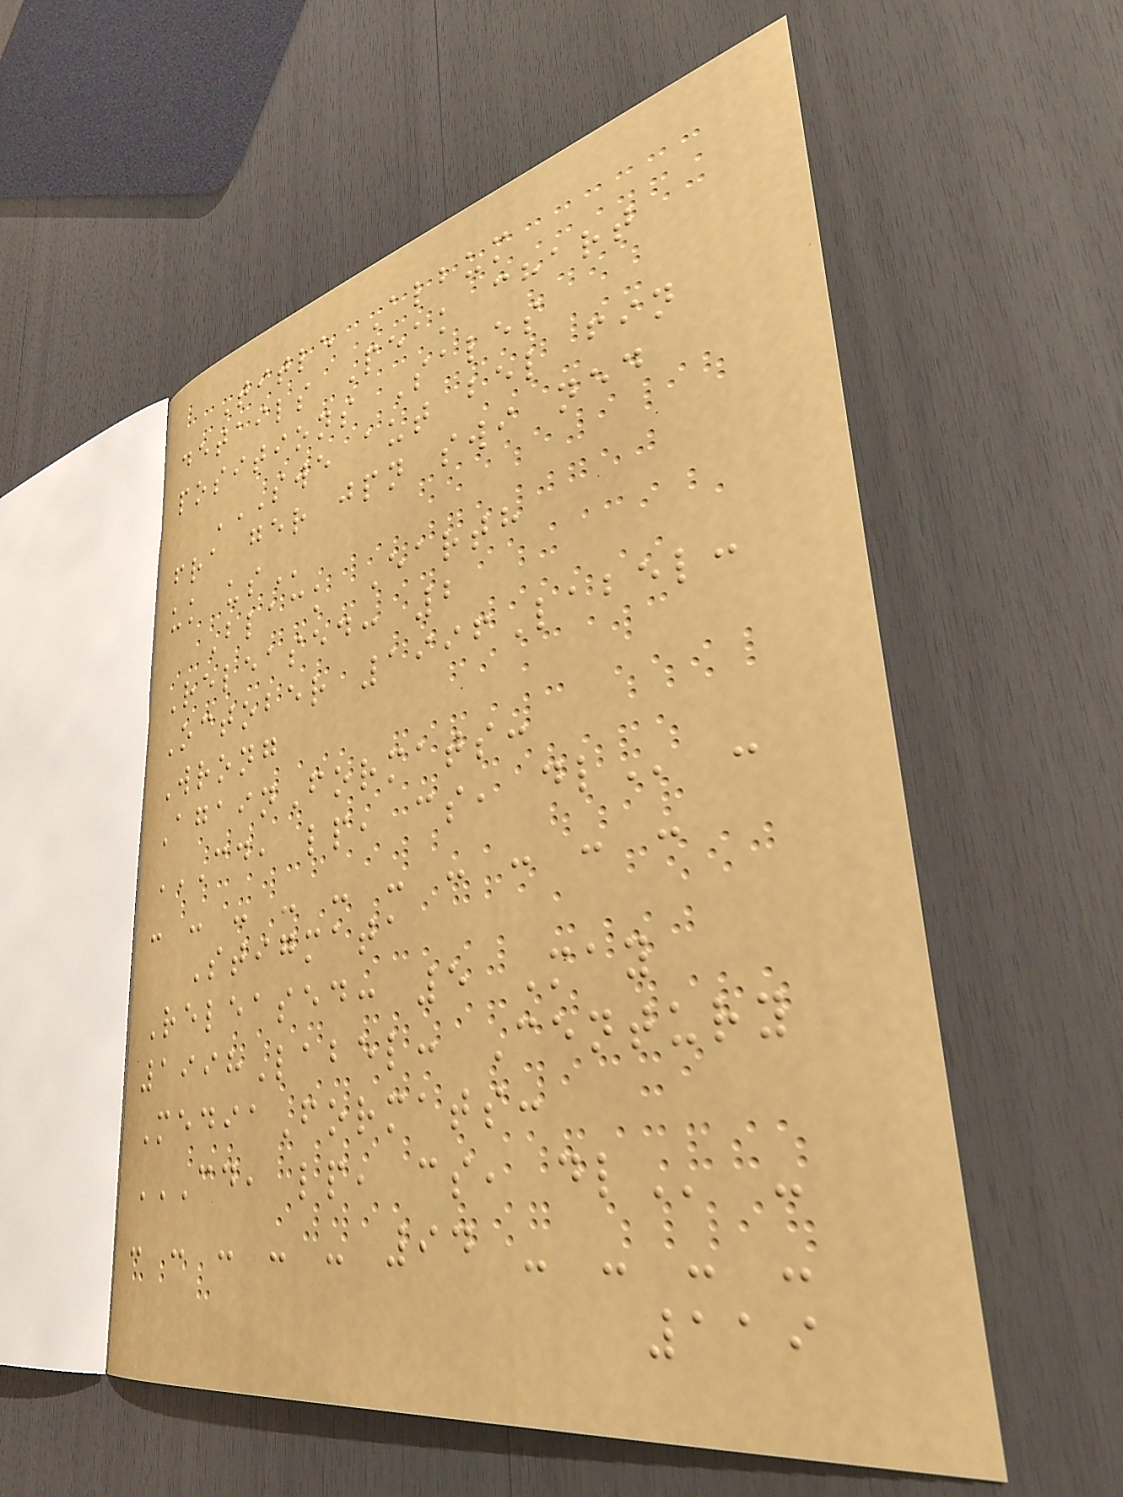Title Album
details Peak chart
positions Sales
SWE AUT BEL FIN
FRA GER JPN SWI NED
UK US
Black Earth
Released: 2
October 1996Label:
Wrong
AgainFormats:
CD, LP, CS, DL -
- - - - - - - - - -
Stigmata
Released: 5 May
1998Label: Century
MediaFormats:
CD, LP, CS, DL -
- - - - - 94 - - - -
119
